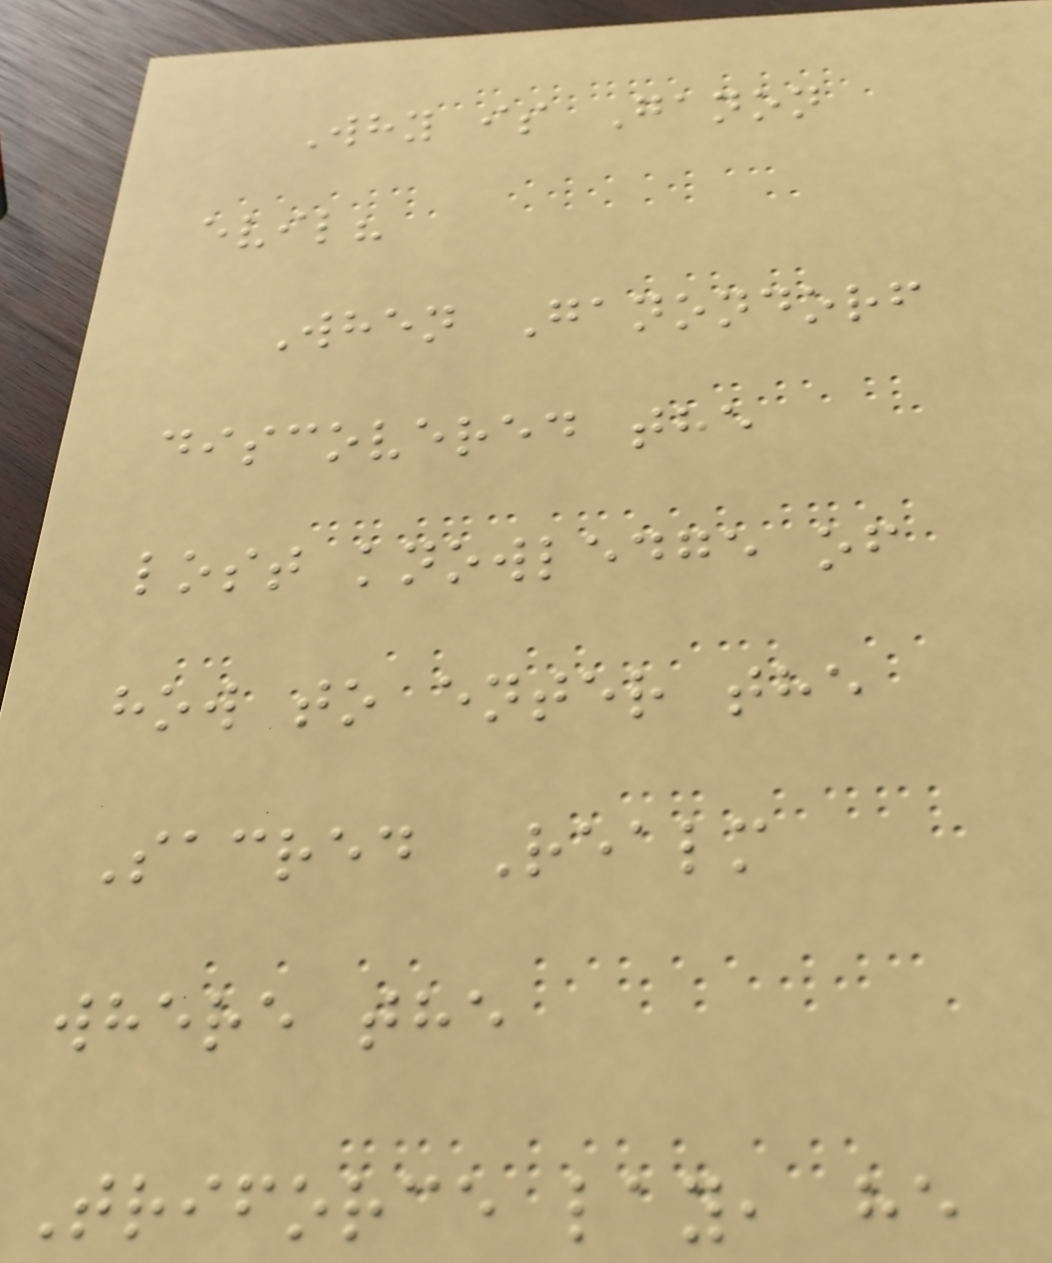Why is Ganon
evil?
When Ganondorf
discovered the
lost knowledge of
how to enter the
Sacred Realm
where the
Triforce lay, he
